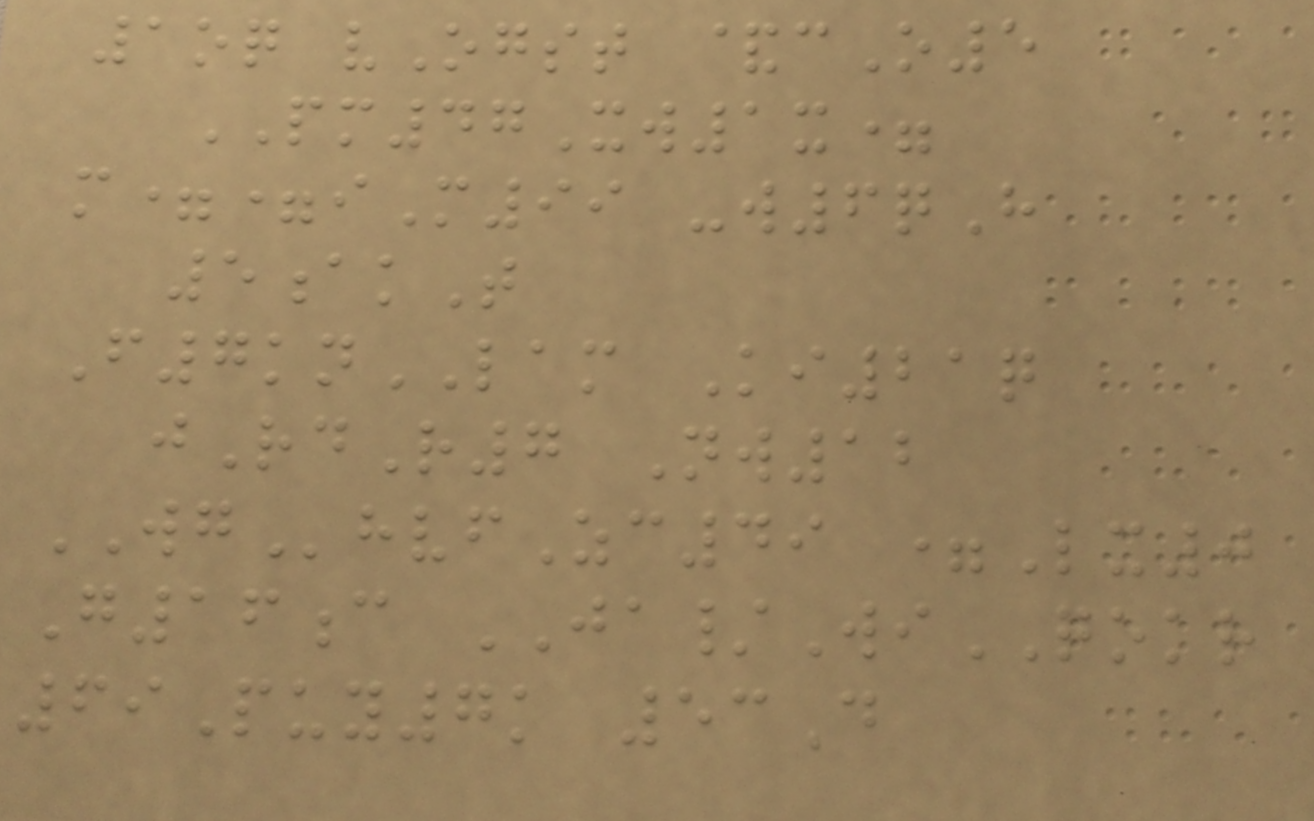1oq vOgst &cO5
PM47Xw1x=
m==iM99 -w6qH
5akT
F7knLAM Ki21q
jRdR7 Nw12
WGhvfZc49 =Lx0
G16c JA/WiQOKR
69Puy7k 53D
